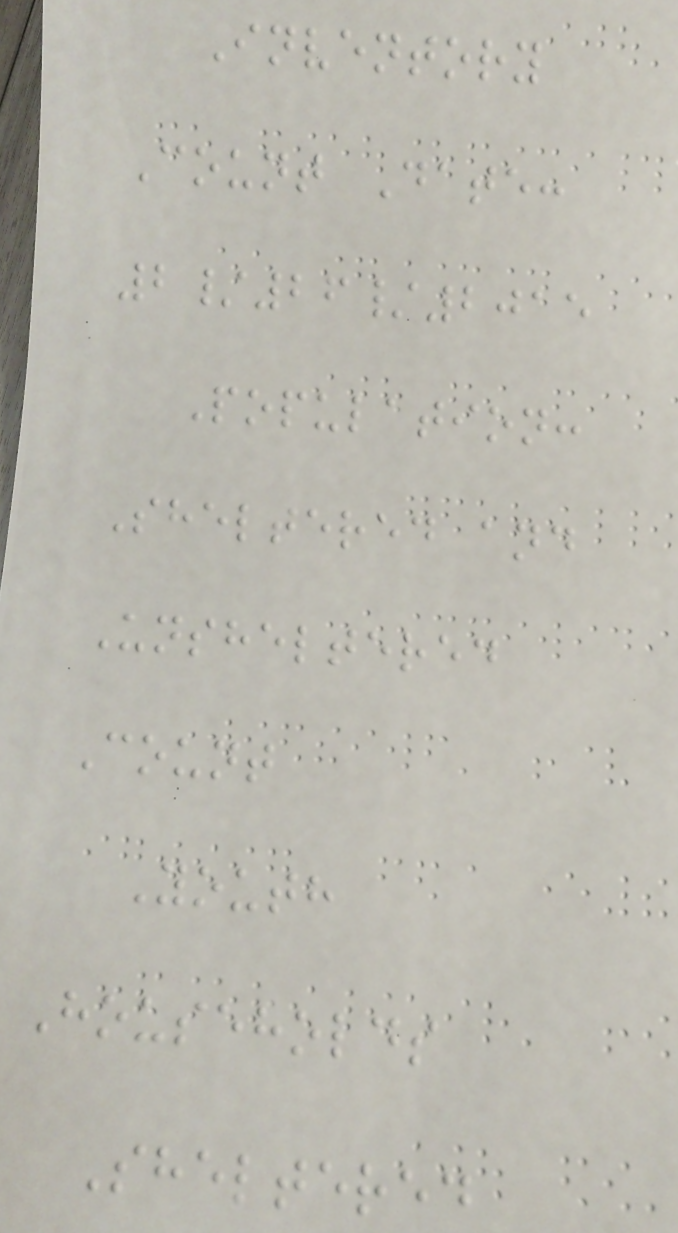Inventory
Count Date:
2/26/2015
Population:
Sheltered and
Unsheltered
Count
Youth
Households
Sheltered
